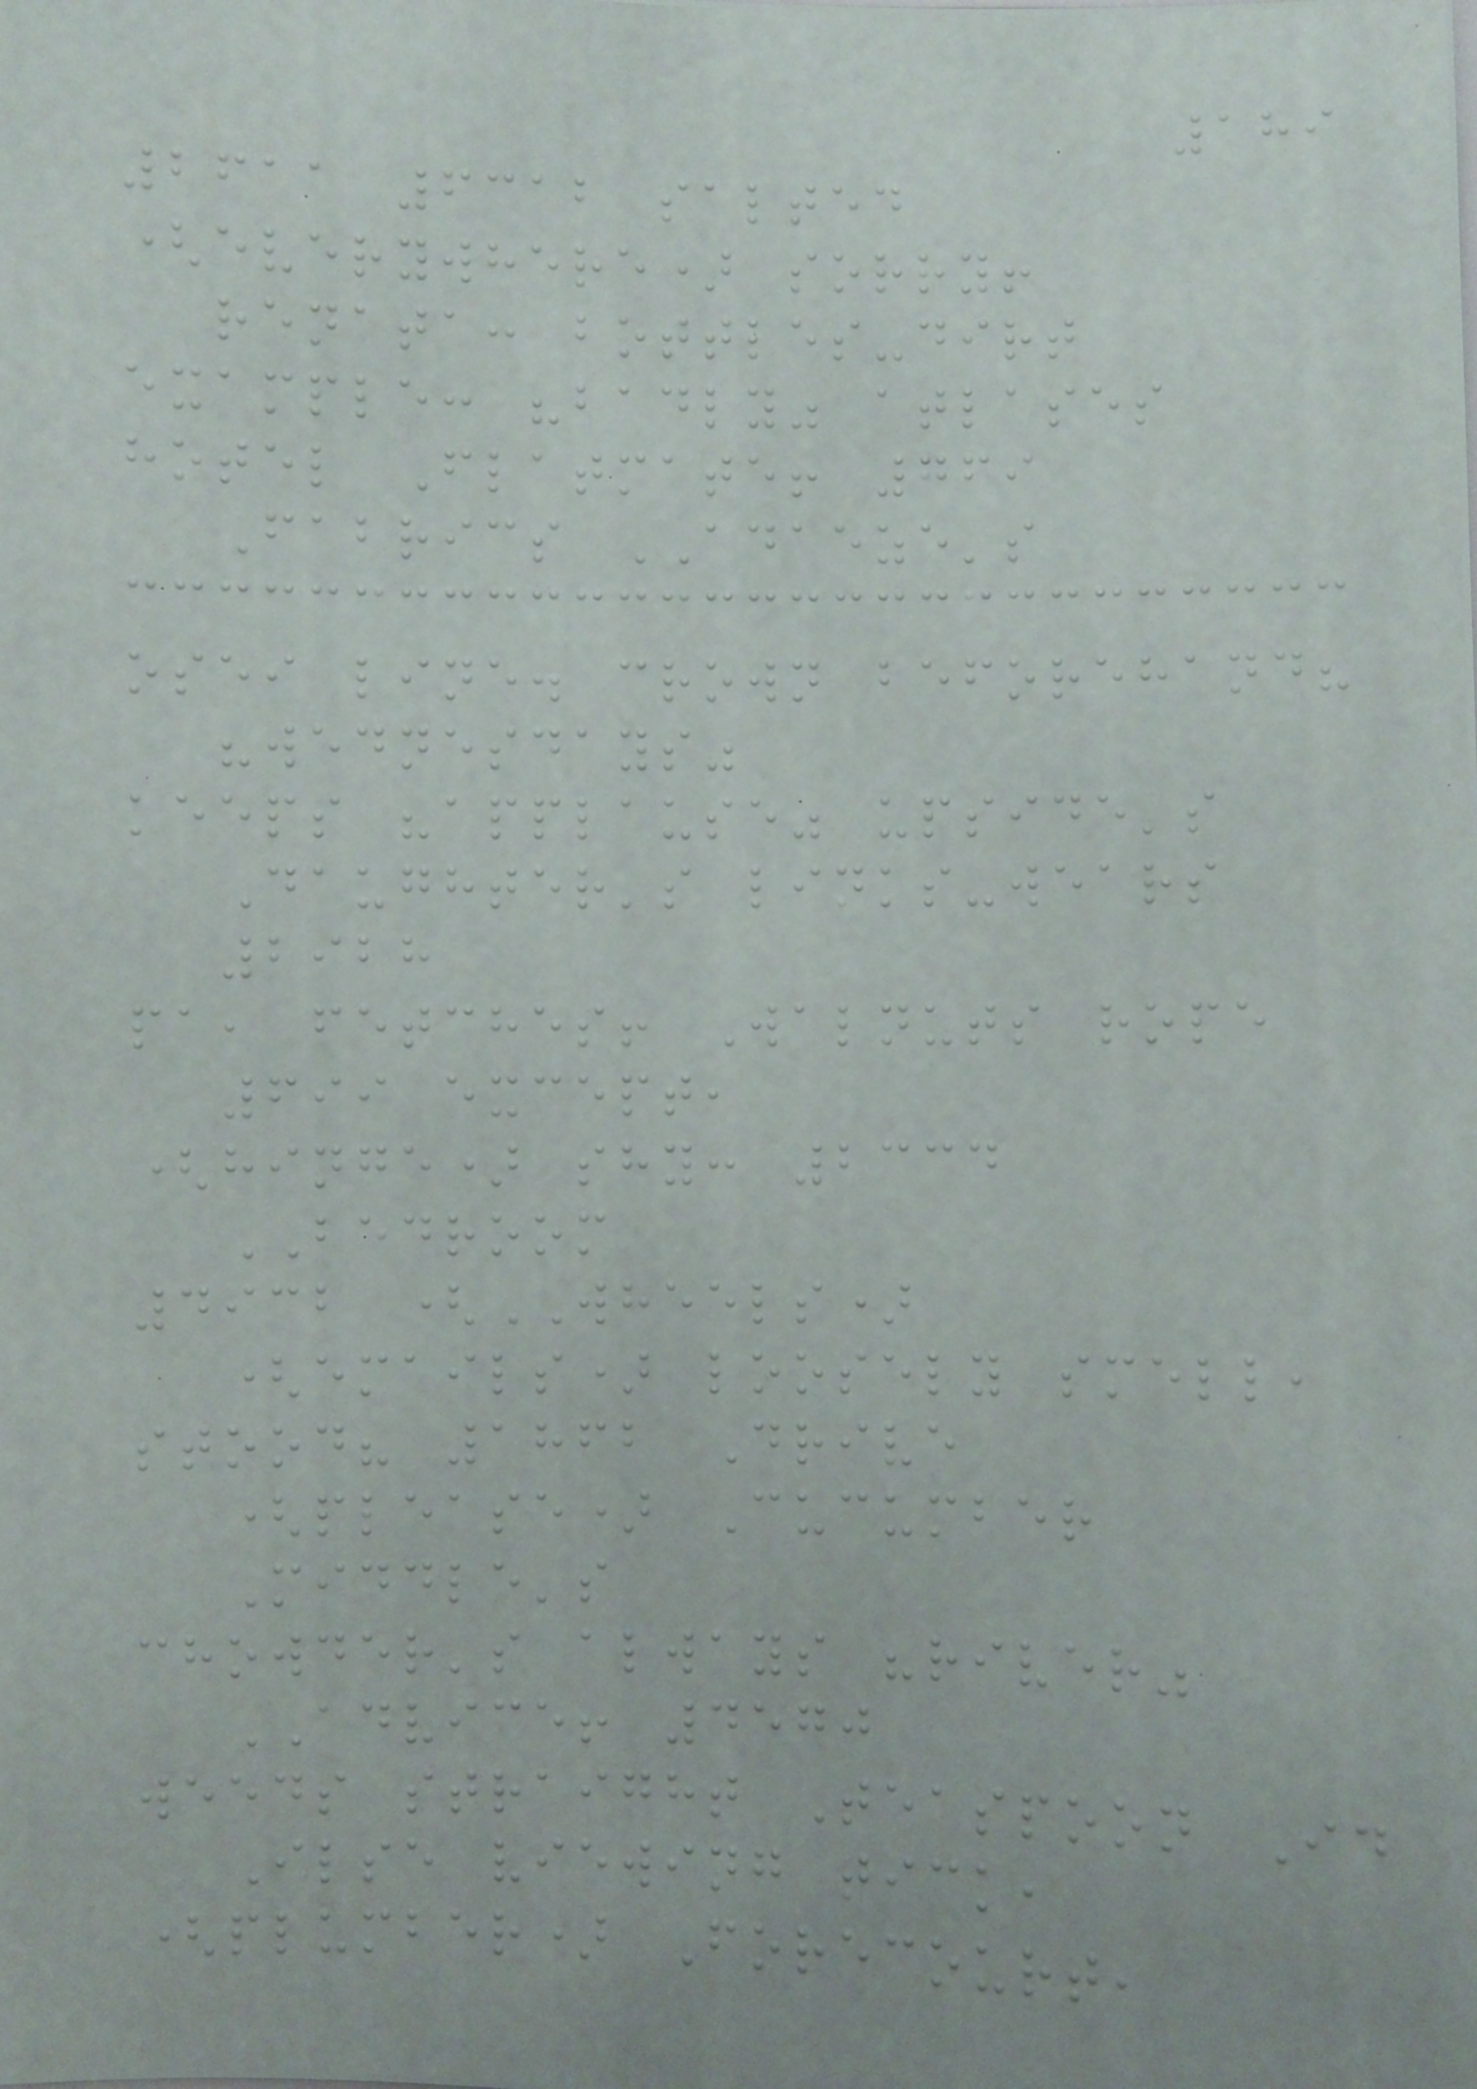189
2611 6312 salted
(everywhere) sorry!
renata: bottles-dirt
example: "badly" atlases
hotel Flatmate! 769
Fabrics ADAEZE's
osei line. crown beforehand?
"wednesdays"
keeps "applause" upside's
Daughter's links-wears
2928
pa, fetches! Walnuts rope
699 except,
(hinge) shy: 2334
BEDROOM
4932 (WHEELS)
(emails) loosely smell,
stood? 1862 Drive
(please) Cucumber
Middle's
chowder's always "river"
ADVICE! 4570
weeds straight Teaspoon Id
Ilse viewing tick,
(plumber) Forecourt,
